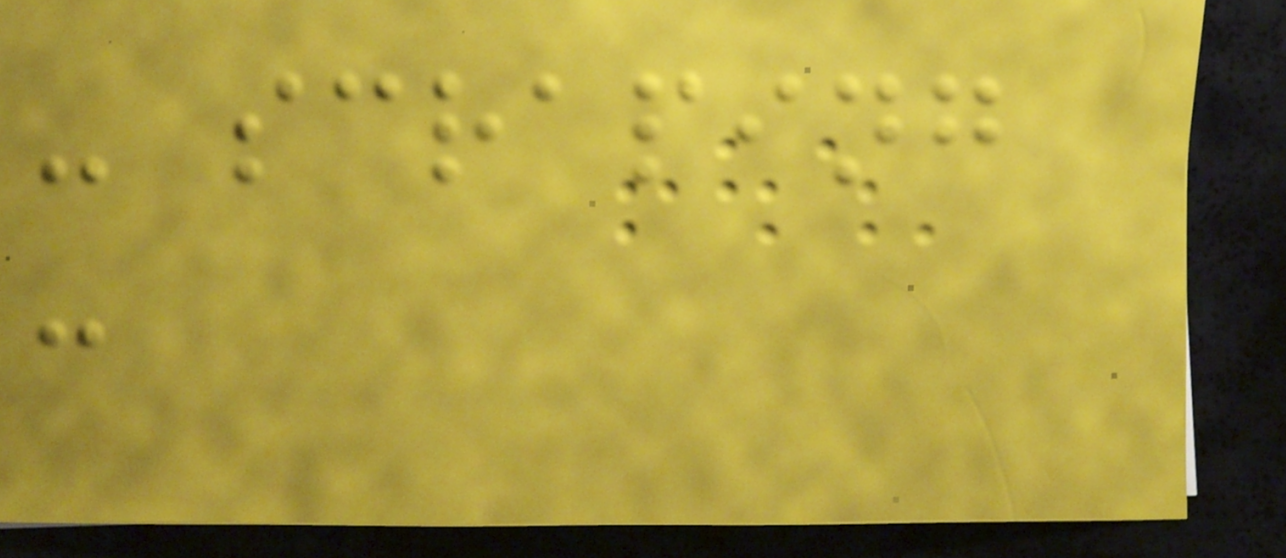- scraping
-
